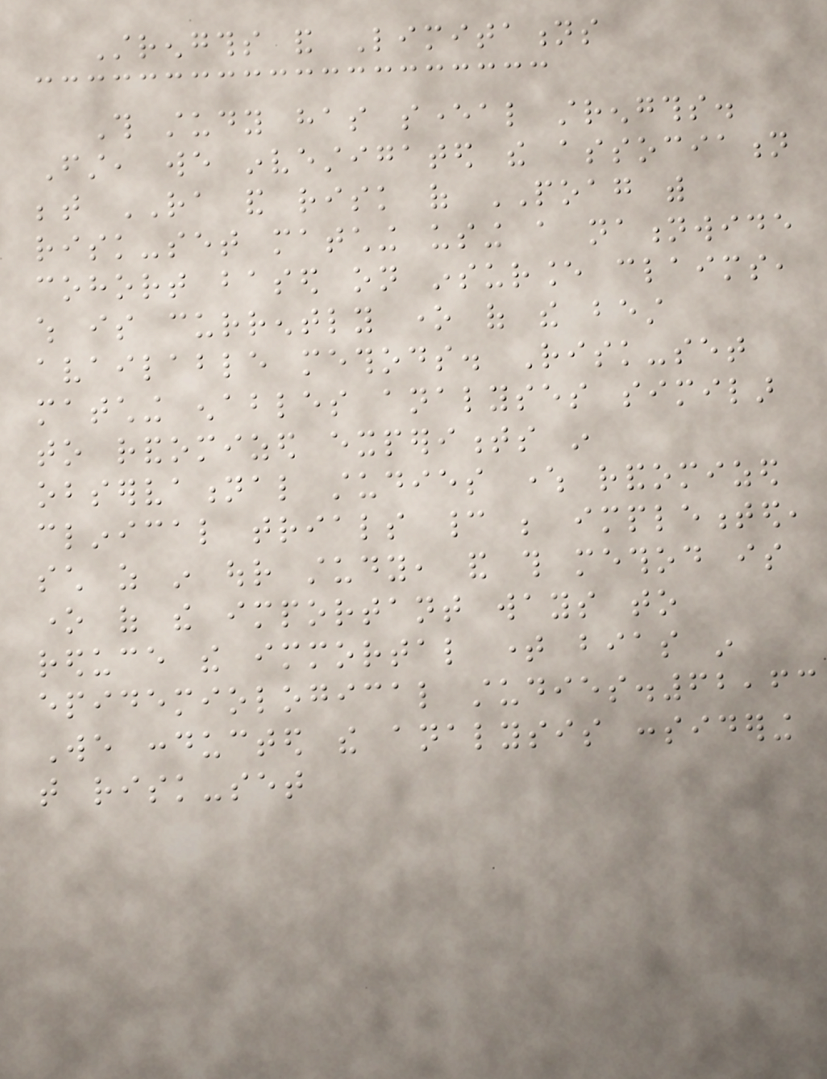Strengths and Limitations
This study has several strengths.
First, we investigated the association
between RA and risk of POAG with
risk-set matching using a nationwide
cohort based on insurance claims,
which is currently one of the best
available methods. Risk-set
matching enables analyses similar
to randomized experiments in
observational studies where randomized
clinical trials cannot be implemented,
such as in our study, and this method is
one of the important ways to
reduce the immortal time bias in
epidemiological studies.62,63
We conducted the analysis considering
that risk-set
